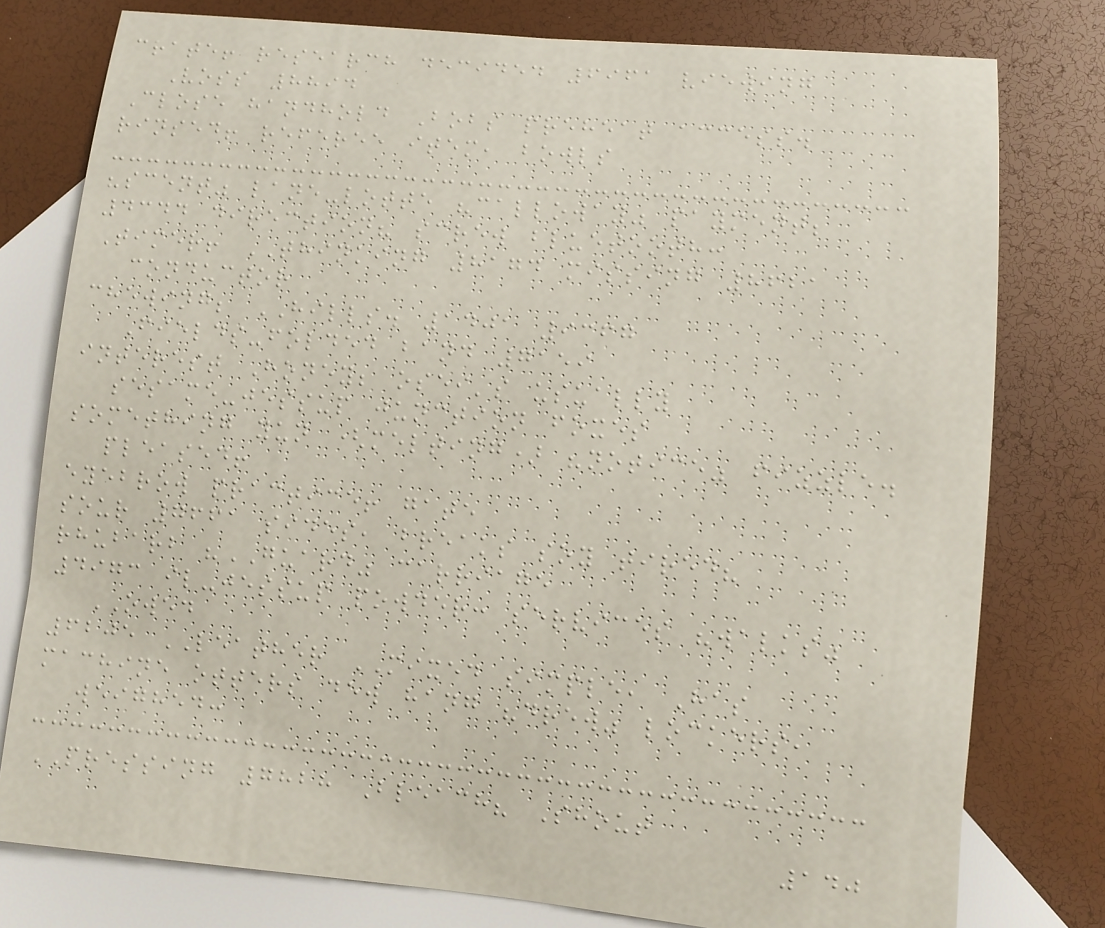crate! research decided 6961 viewing
Voss 8894
Close handhold Bobs preheat access.
rinsed! referee item, bowls
"scent" lane-lotte "calloway" payment;
4344 direction? screw bluetooth:
Timer! THINKING 8174 missing 8621
conductor
chewing; HILLS. 1401 9367
Fields-folded band 7159
interest Honey; osei's usually
sesame-jessup junction foxes
something yun (melting) "notice" fizzle.
pleased!
eyebrow practice! gate
sour 7661 sides, breaks soy tired?
rhubarb "GUARD" carriage
4973 il-jessup powder: services "walks"
OWED
6205 LEATHER MIXED simple, Has
machine otters dew hang "drew" lockers,
weighed:
PRESSING 7828 Bleach? Shout
140
